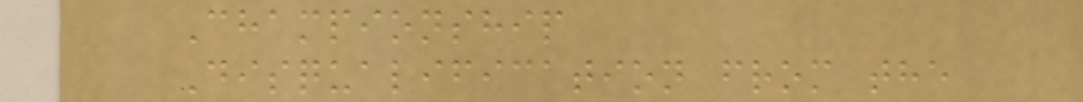Championship
Disqualification from the
